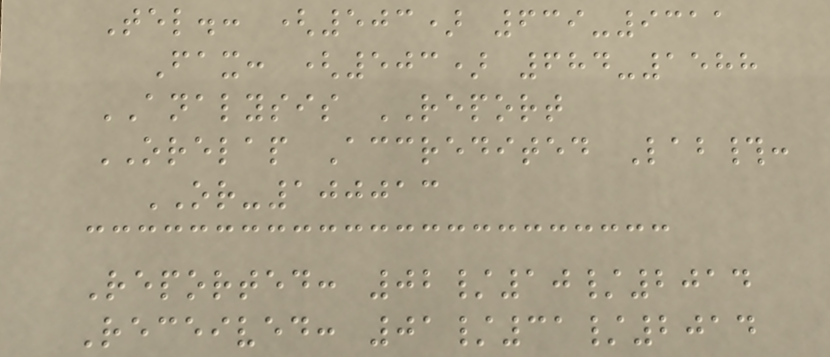Tel.: (503) 639-9311
Fax: (503) 684-1588
ANALYSIS REPORT
ORELAP Accredited Lab#:
OR-100013
Reported: 02/10/2014
Received: 01/31/2014
